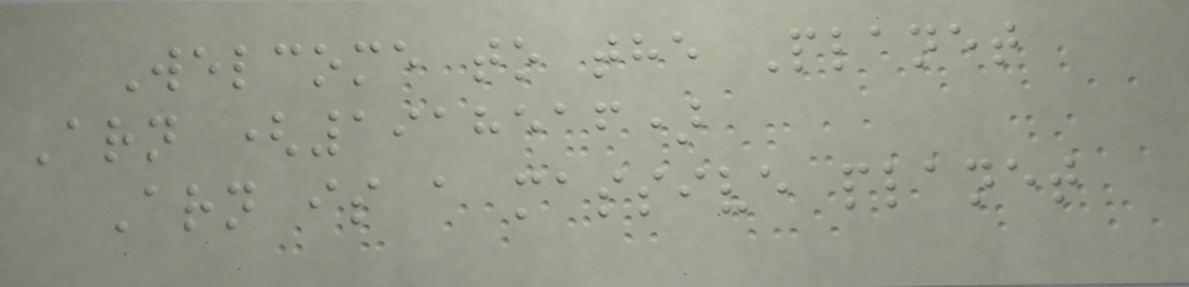Welcome to the Planet
Arn (1918516)
Arn is a massive planet
